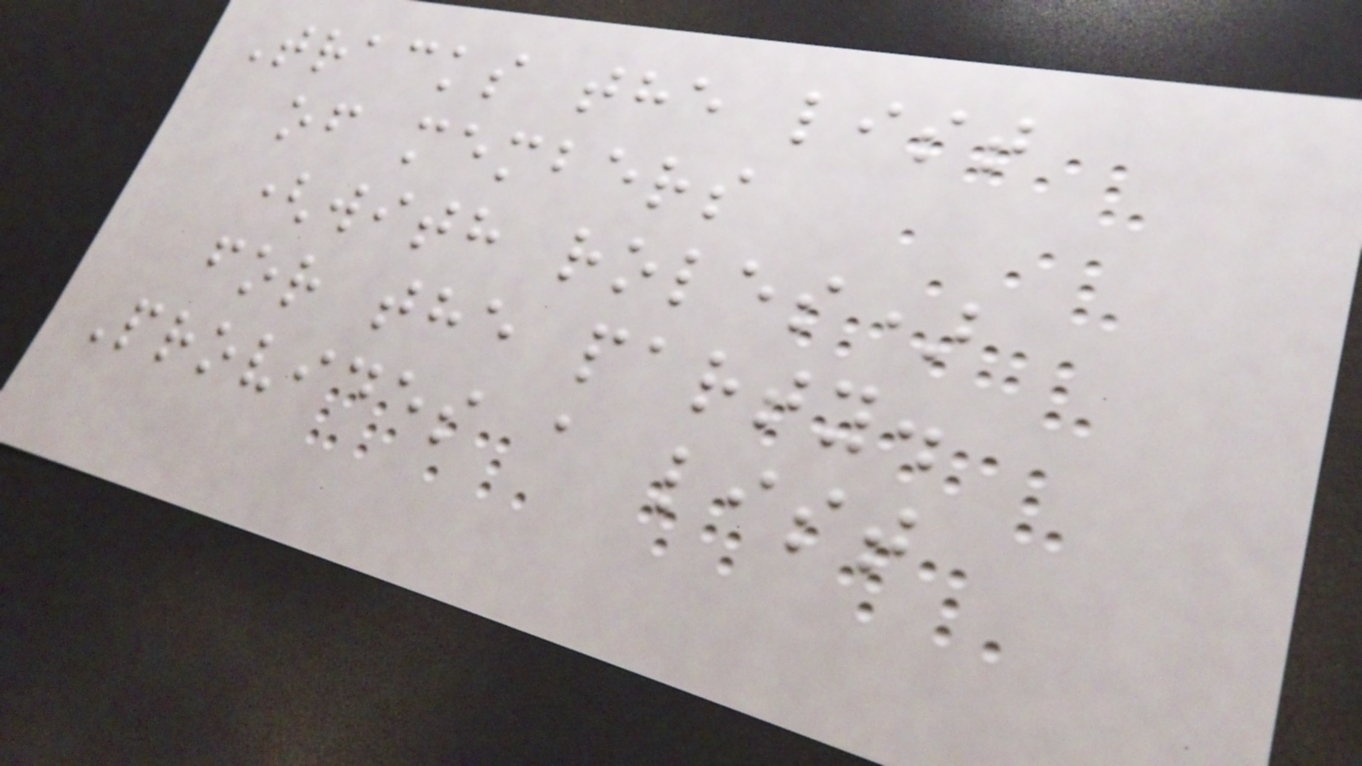Tracks the list
of members
(with roles)
for the party.
Provides a list
